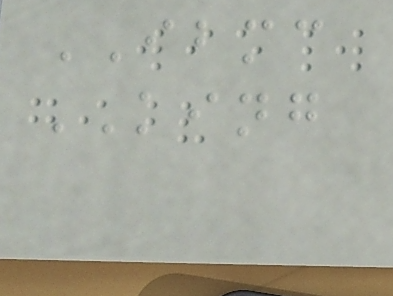IBMC
KING
